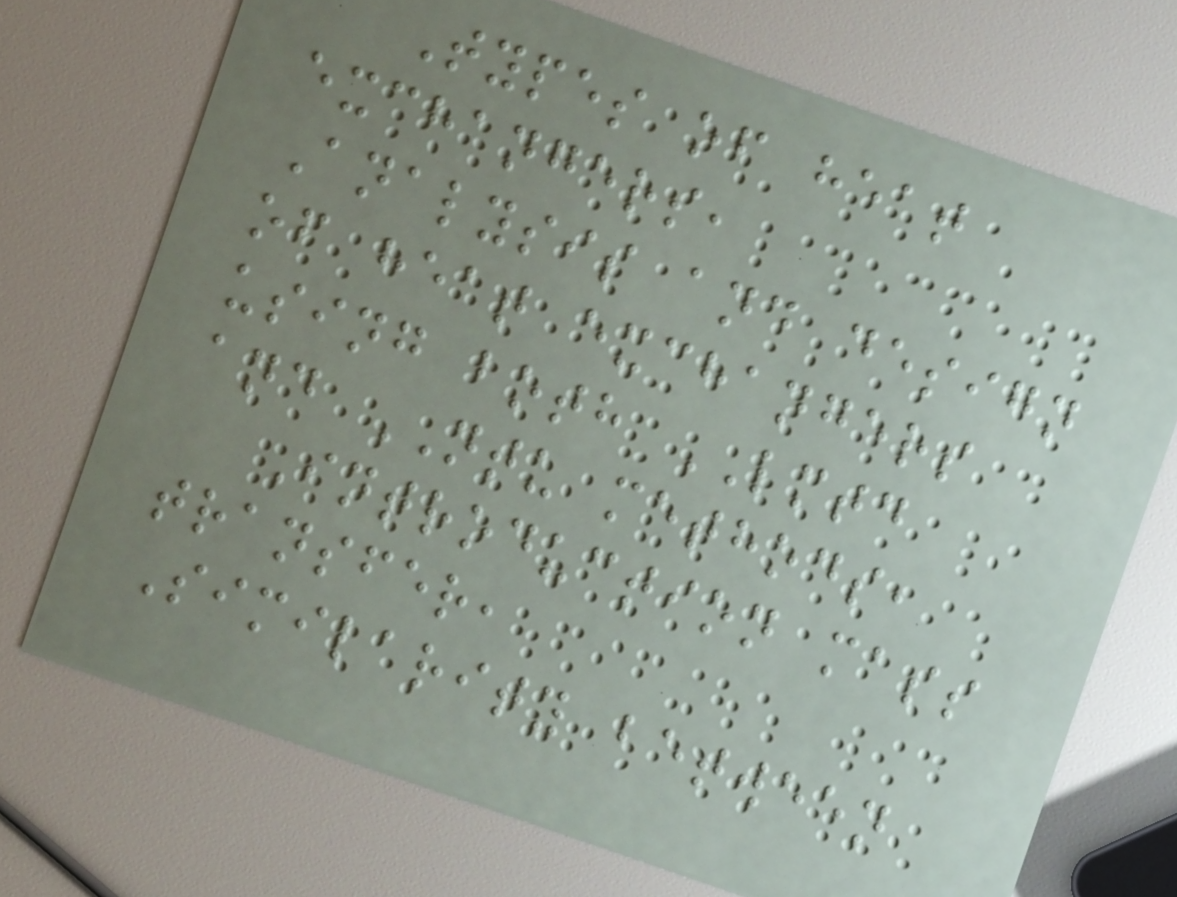Types of heat
exchangers,
Analysis and design
of heat exchangers
using both LMTD
and NTU methods,
Introduction mass
transfer,
Similarity between
